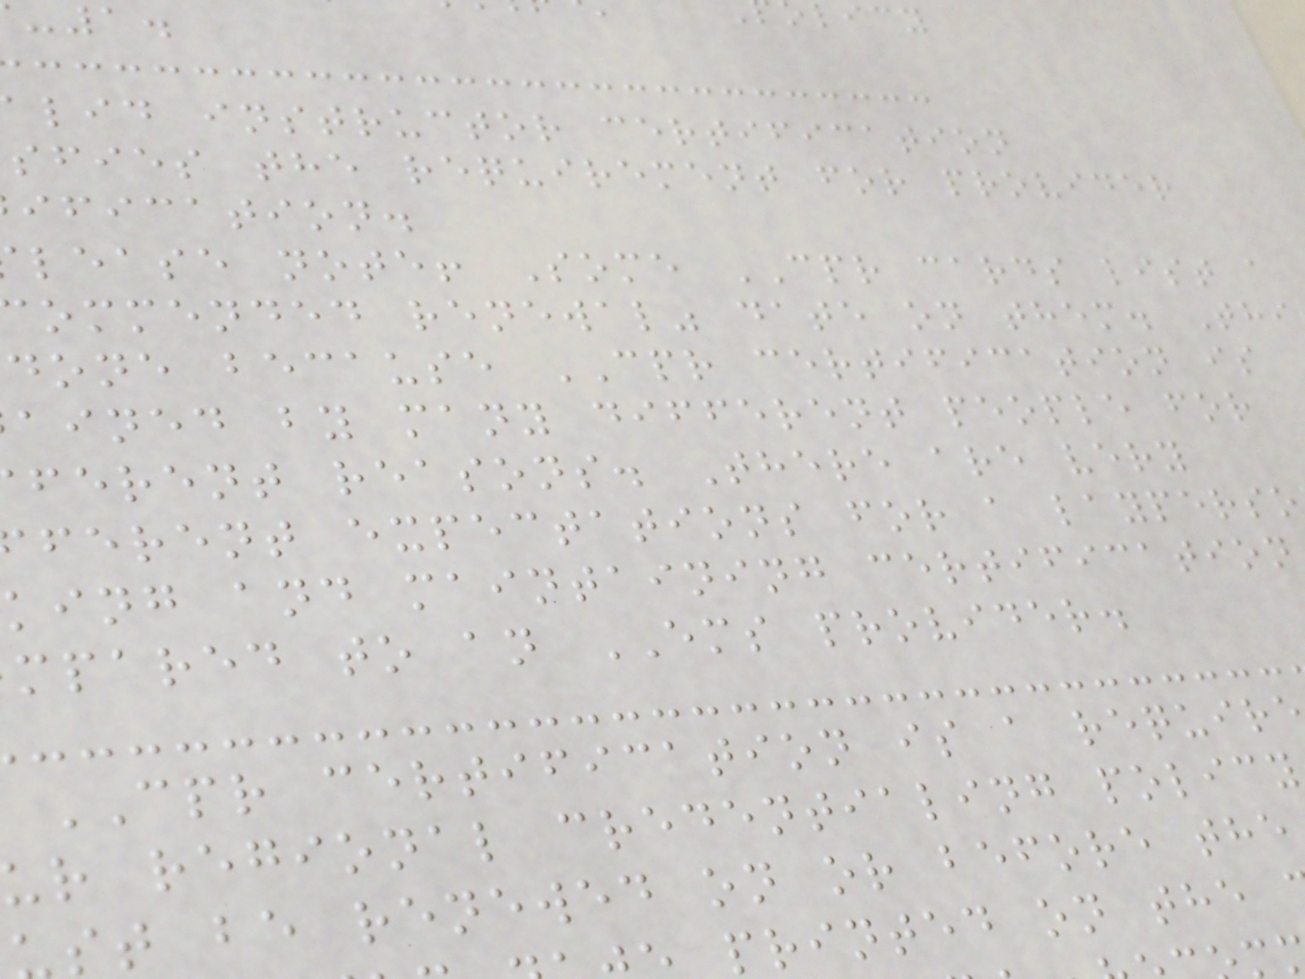-1.
lid instructor certification
sfies the requirement for provider
ification.
lease note! Some CPR cards list a
ommended renewal" date on them. Thi
done because CPR certification is
ained by many different people for
ferent reasons. There are very
ferent expectations for a layperso
king and maintaining certification
mpared to an EMS provider.
CPR certification is a requir
r regional credentialing policy
st be renewed on or before the
printed on the
